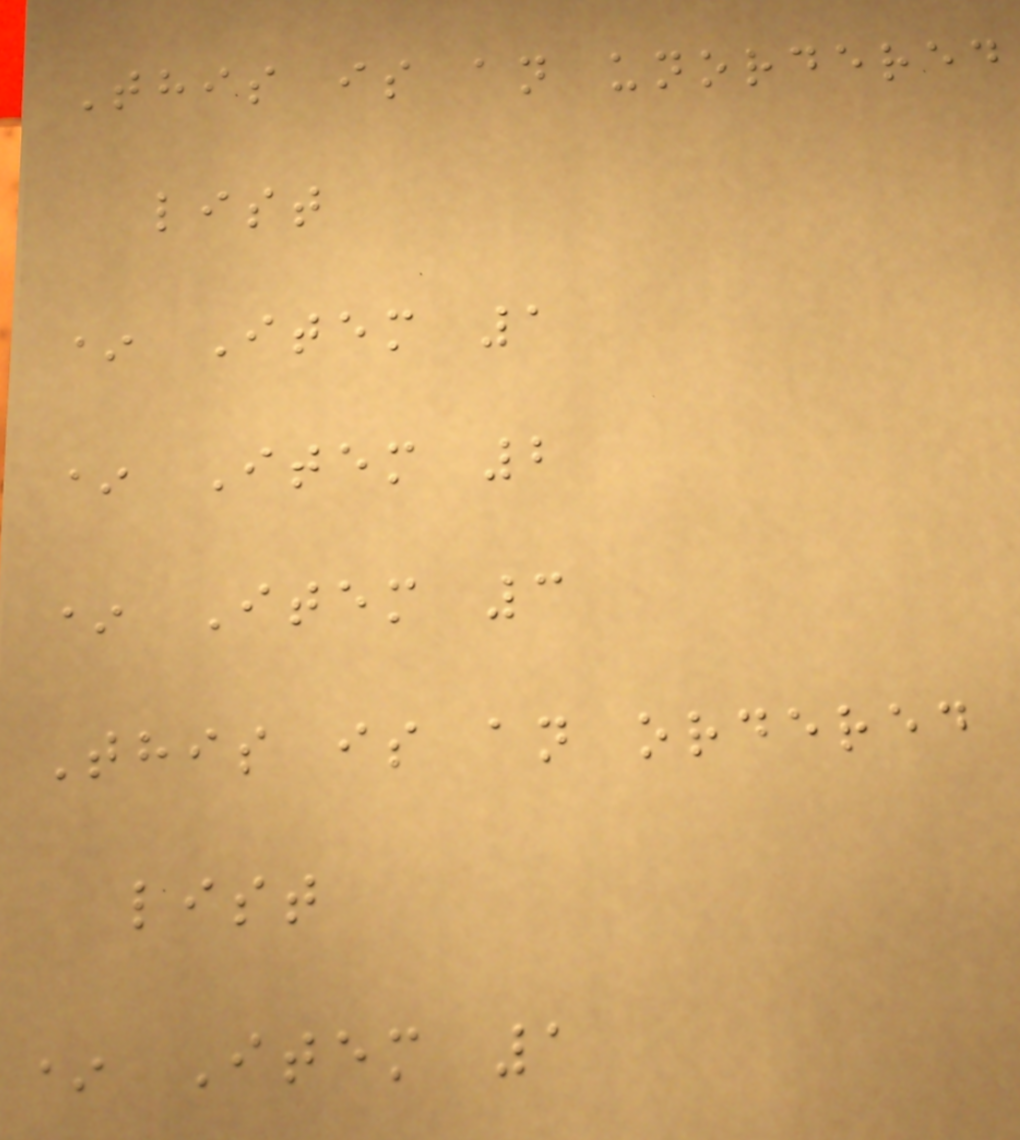This is an unordered
list
* Item 1
* Item 2
* Item 3
This is an ordered
list
* Item 1
